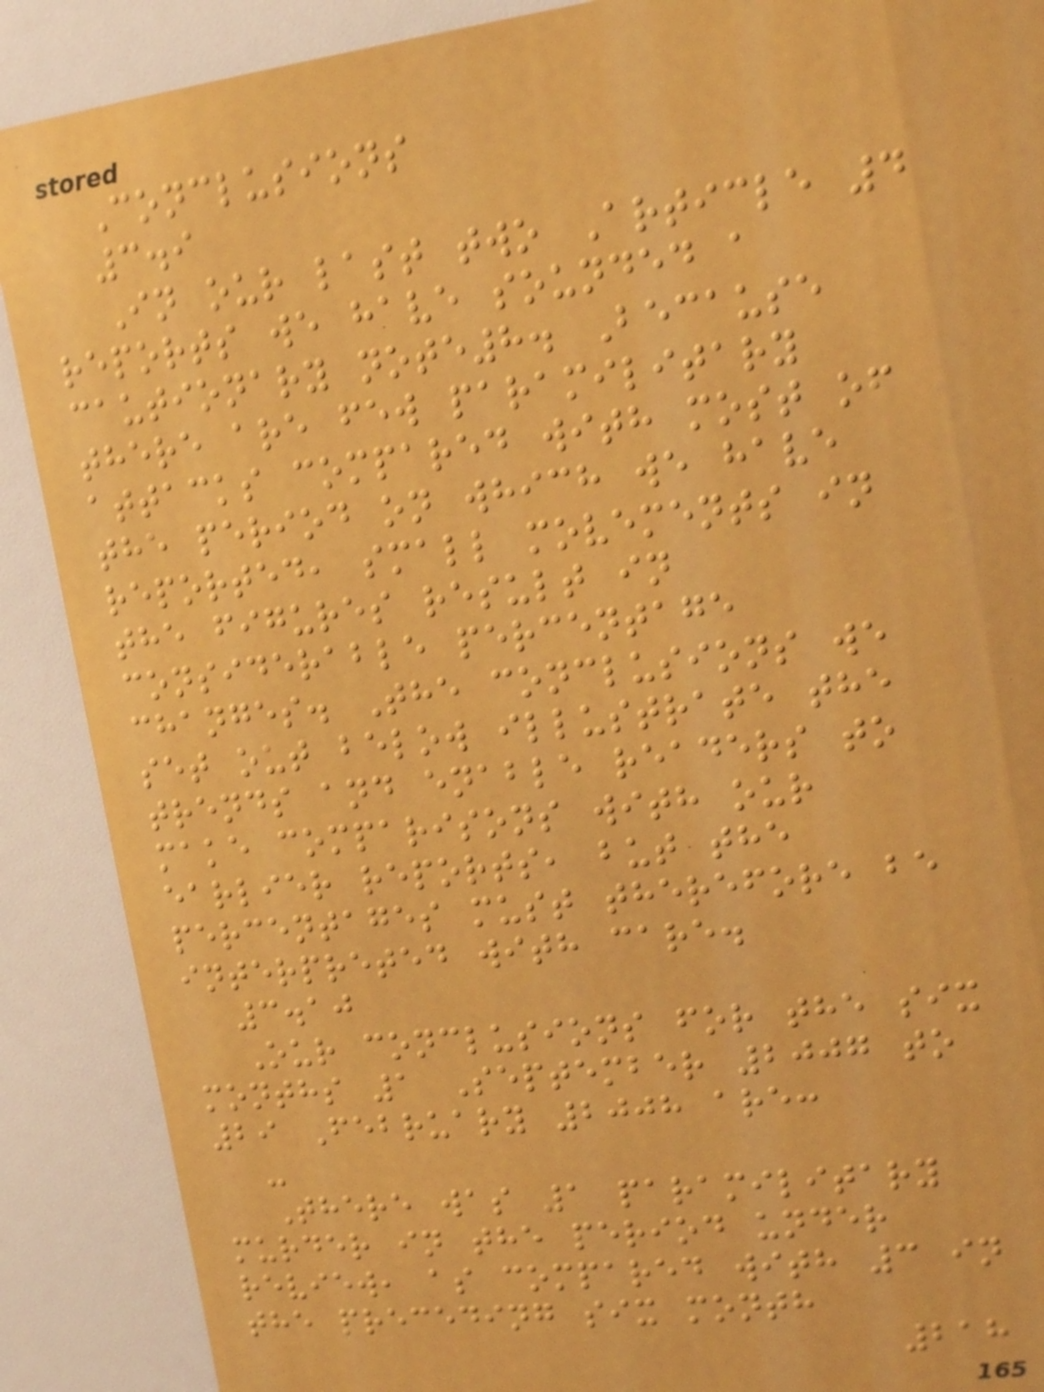Conclusions
3.9
In our last two Article 4
reports we have sounded a
cautionary note8. Because
there are few paramilitary
attacks compared with most of
the period on which we have
reported, small movements in
the figures result in
considerable percentage
changes. The conclusions we
set out below illustrate the
trends and enable readers to
make comparisons with our
earlier reports, but the
percentages must therefore be
interpreted with care.
3.10
Our conclusions for the six
months 1 September 2007 to
29 February 2008 are:
-
There was 1 paramilitary
murder in the period under
review, as compared with 3 in
the preceding six month
218
